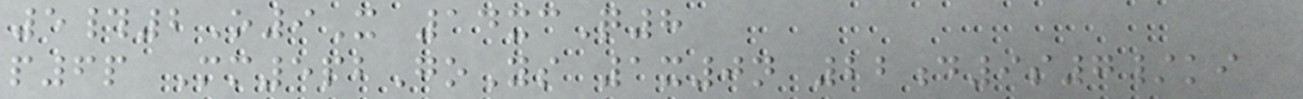5#2O9X 14xcQ8
p6p Mm5pbGoYs 1x0n 22d9s7/ki
